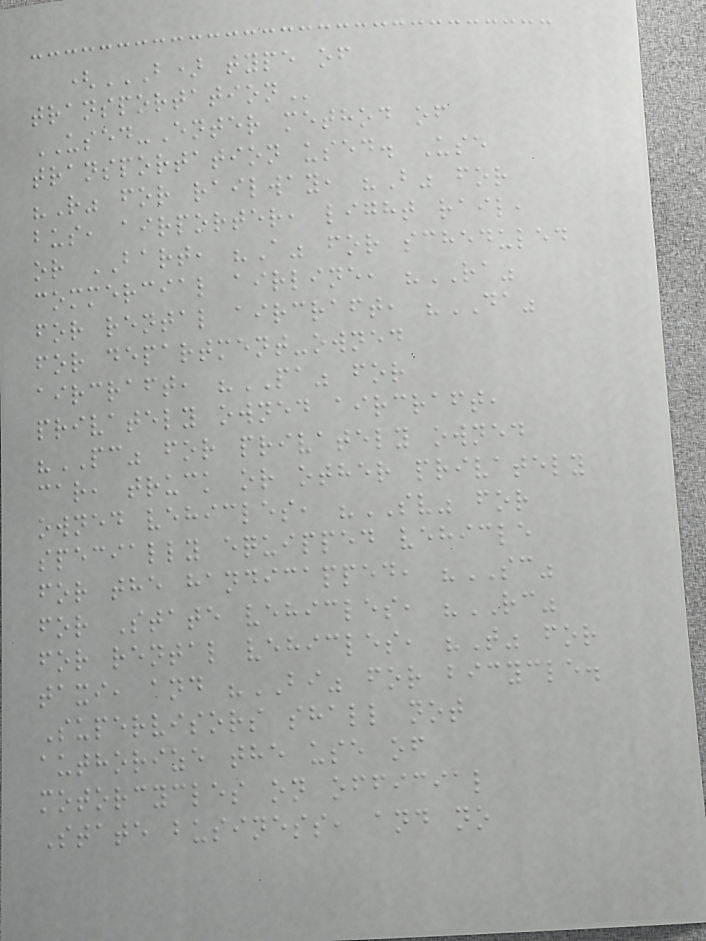(B) TYPE OF
TRANSPORTATION
USED-Enter method of
transportation used. Use
"R" for railway, "B" for
bus, airporter, light rail,
or BART, "A" for scheduled
commercial airline, "RA"
for rental aircraft, "DA"
for department-owned
aircraft, "PA" for
privately owned aircraft,
"PC" for privately owned
car, truck or other privately
owned vehicles, "SV" for
specially equipped vehicle
for the handicapped, "SC"
for State vehicles, "RC"
for rental vehicles, "T" for
taxi, and "BI" for bicycle.
Supervisors shall not
authorize the use of
motorcycles on official
State business, and no
